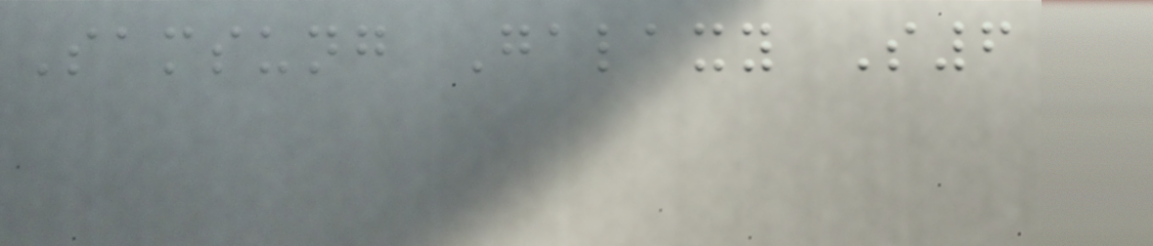Samsung Galaxy S6
